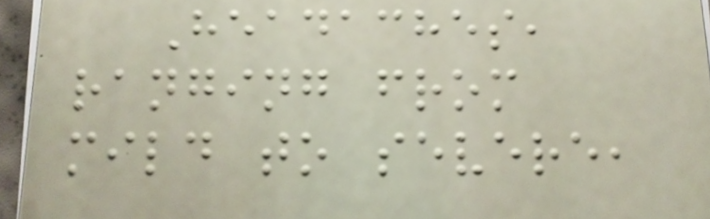Headaches,
ranging from
mild to severe,
